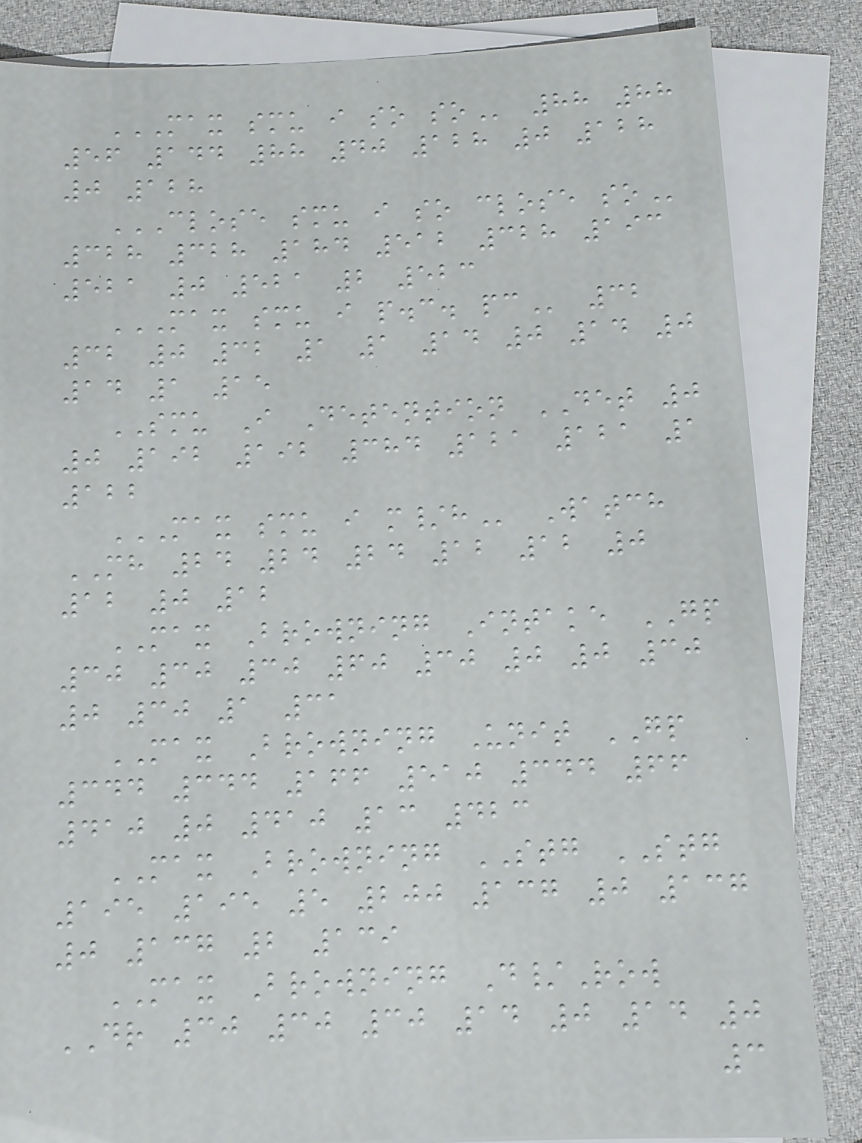MAX SMU I SO SO 88 88
56 144 88 40 128 0 128
0 128
CLOSE SMU I SO CLOSE SO
328 328 184 512 328 193
521 0 521 2 523
MAX SMU I P.C. PC 32
32 0 32 1 1 14 0 14 0
14 1 15
SMU I Detention DET 0
0 192 192 384 121 121 1
122
MAX SMU I M/H Watch
MH 24 24 24 12 12 0
12 0 12
MAX Browning Intake GP
30 30 30 60 30 0 0 30
0 30 1 31
MAX Browning Unit GP
344 344 166 510 344 66
410 0 410 13 423
MAX Browning STG STG
195 195 5 200 137 0 137
0 137 2 139
MAX Browning D/Row
DR 30 30 30 14 0 14 0
3
